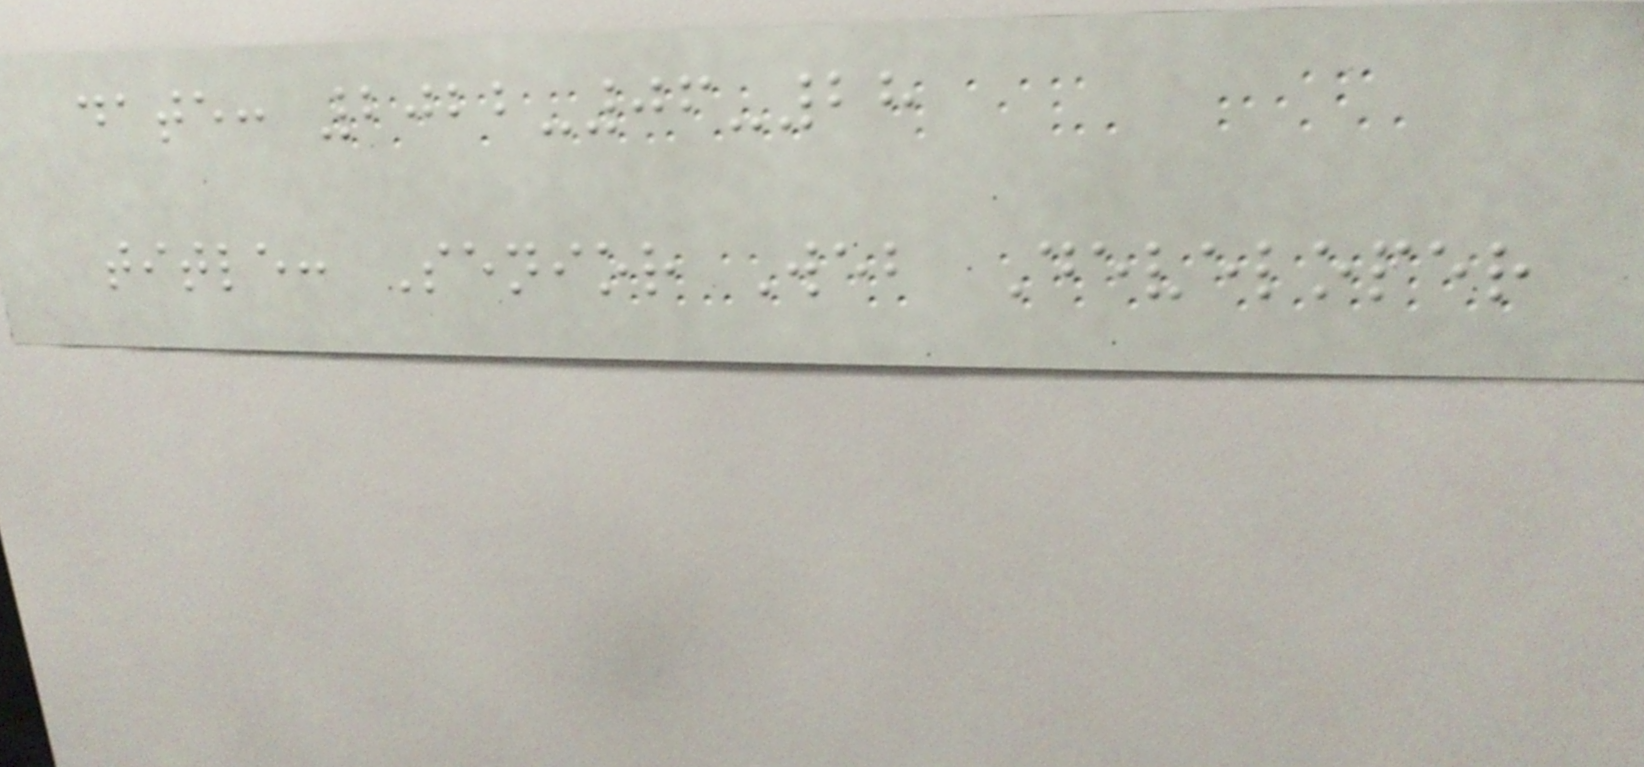date: 2022-06-28
title: Senior Web Developer
